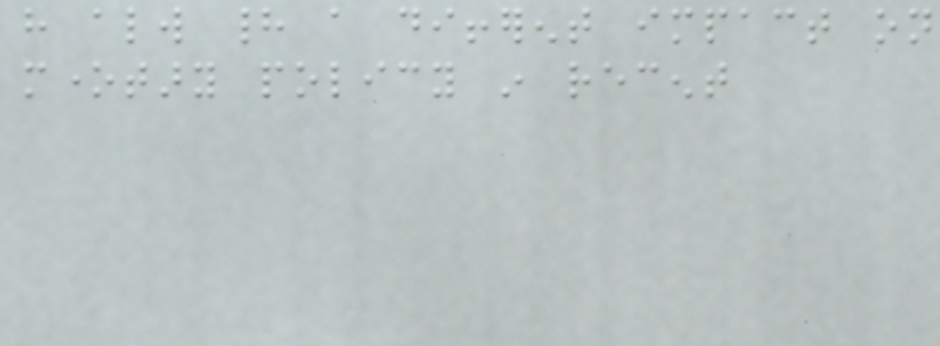have always had a different impact on
monetary policy in recent
